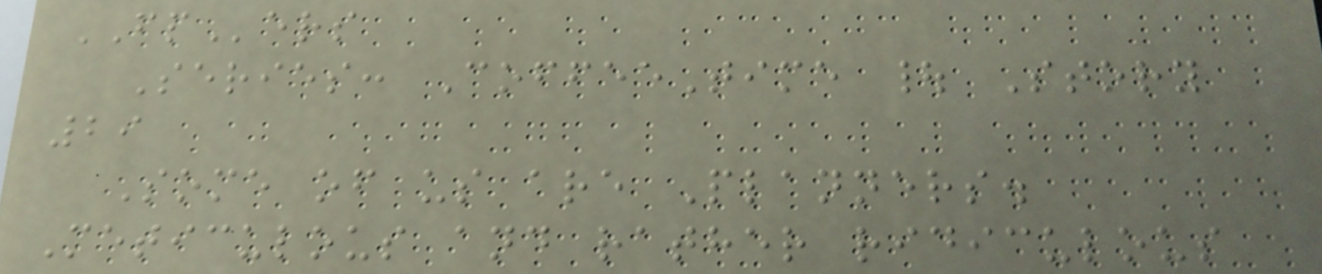FPers
Series: CoffeeTime | Story
29
Some of us are Planners.
Meticulous and rather ridiculous
